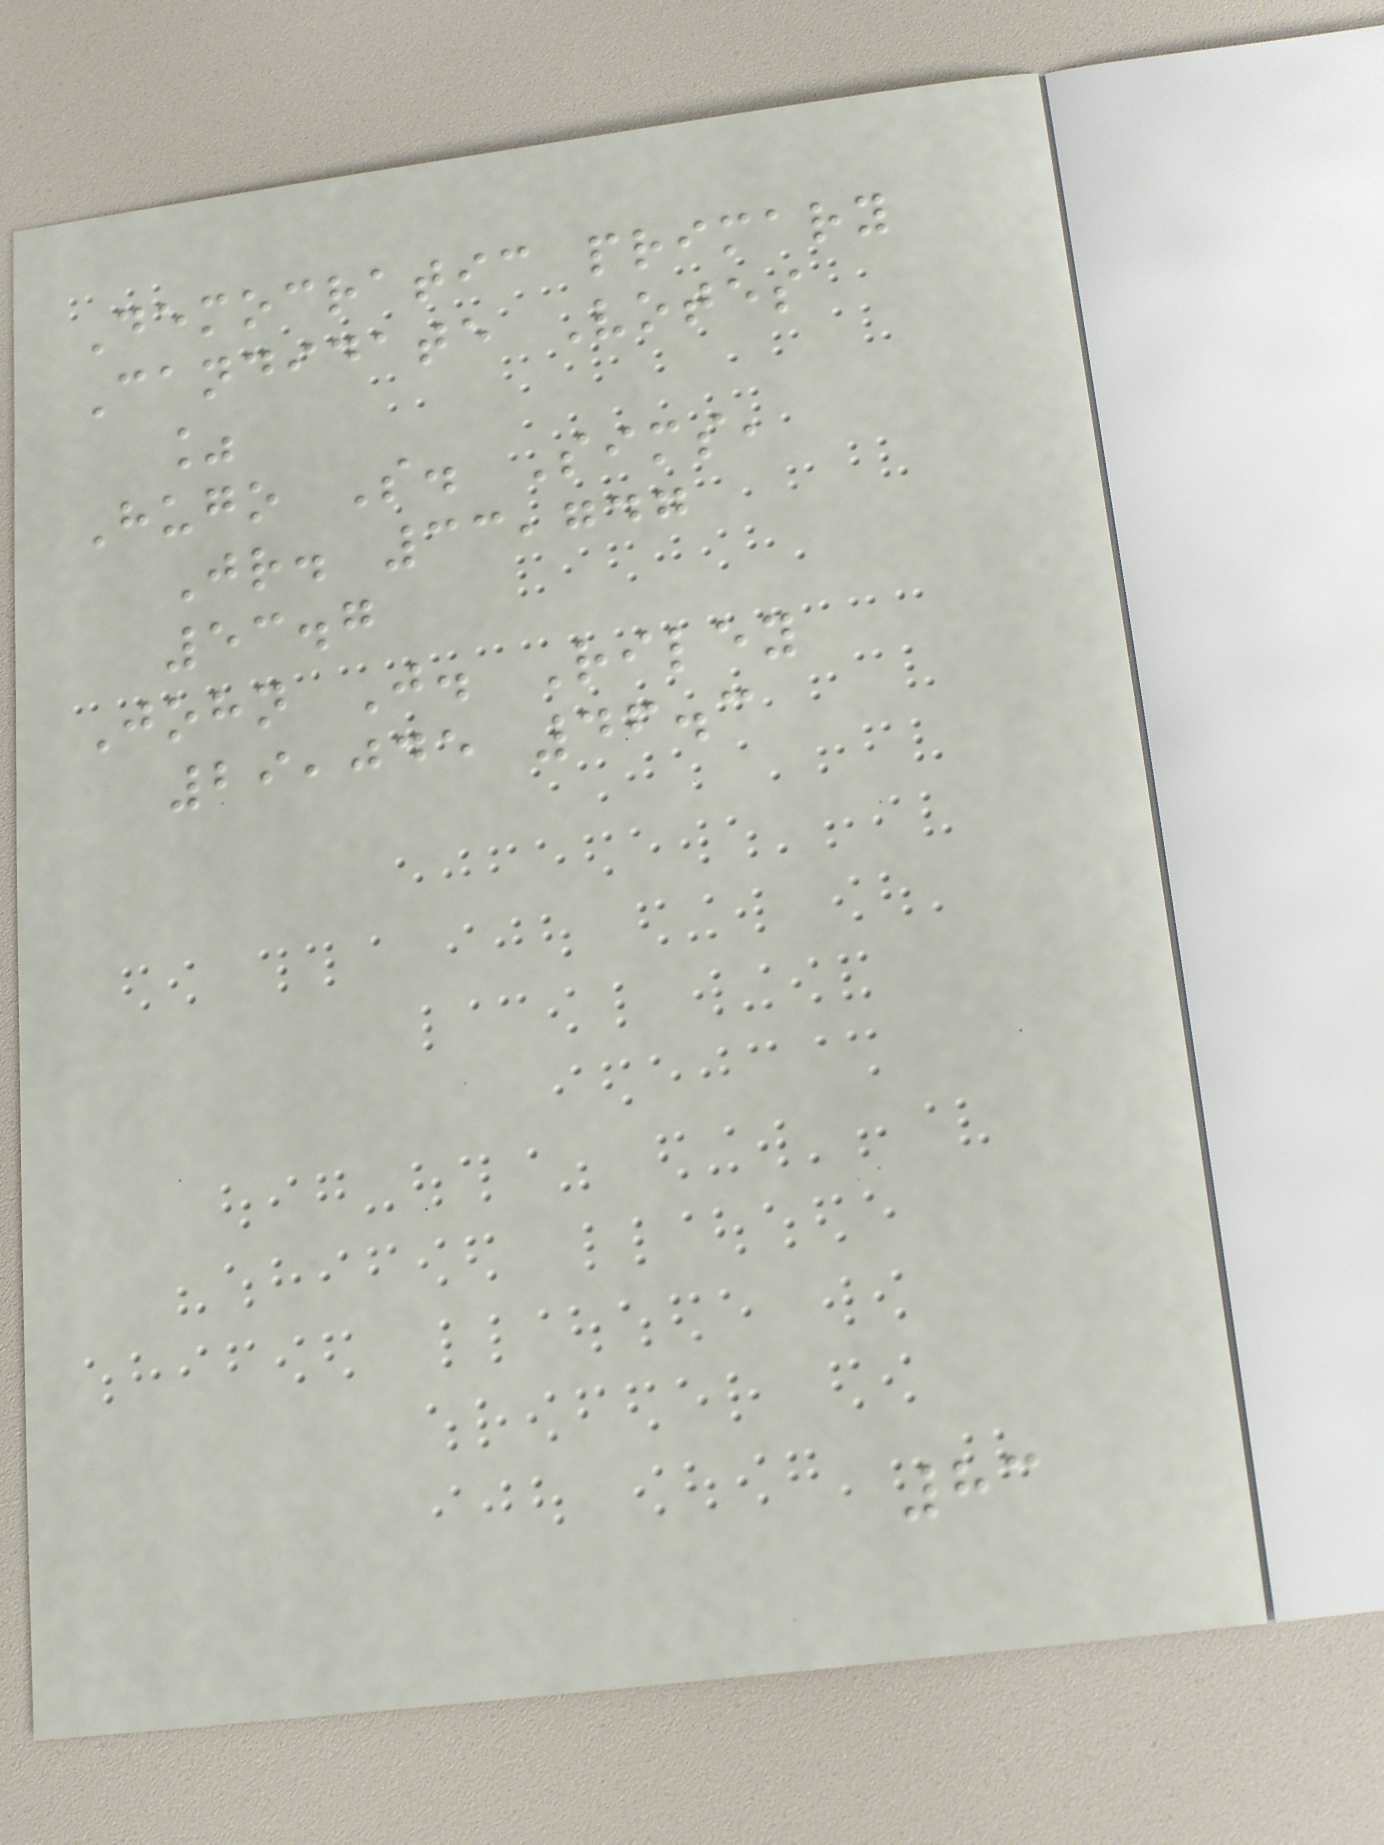Democratic primary
Candidate Votes
%
Hugo S. Sims,
Jr. 33,747
53.7
John J. Riley
29,045 46.3
83
